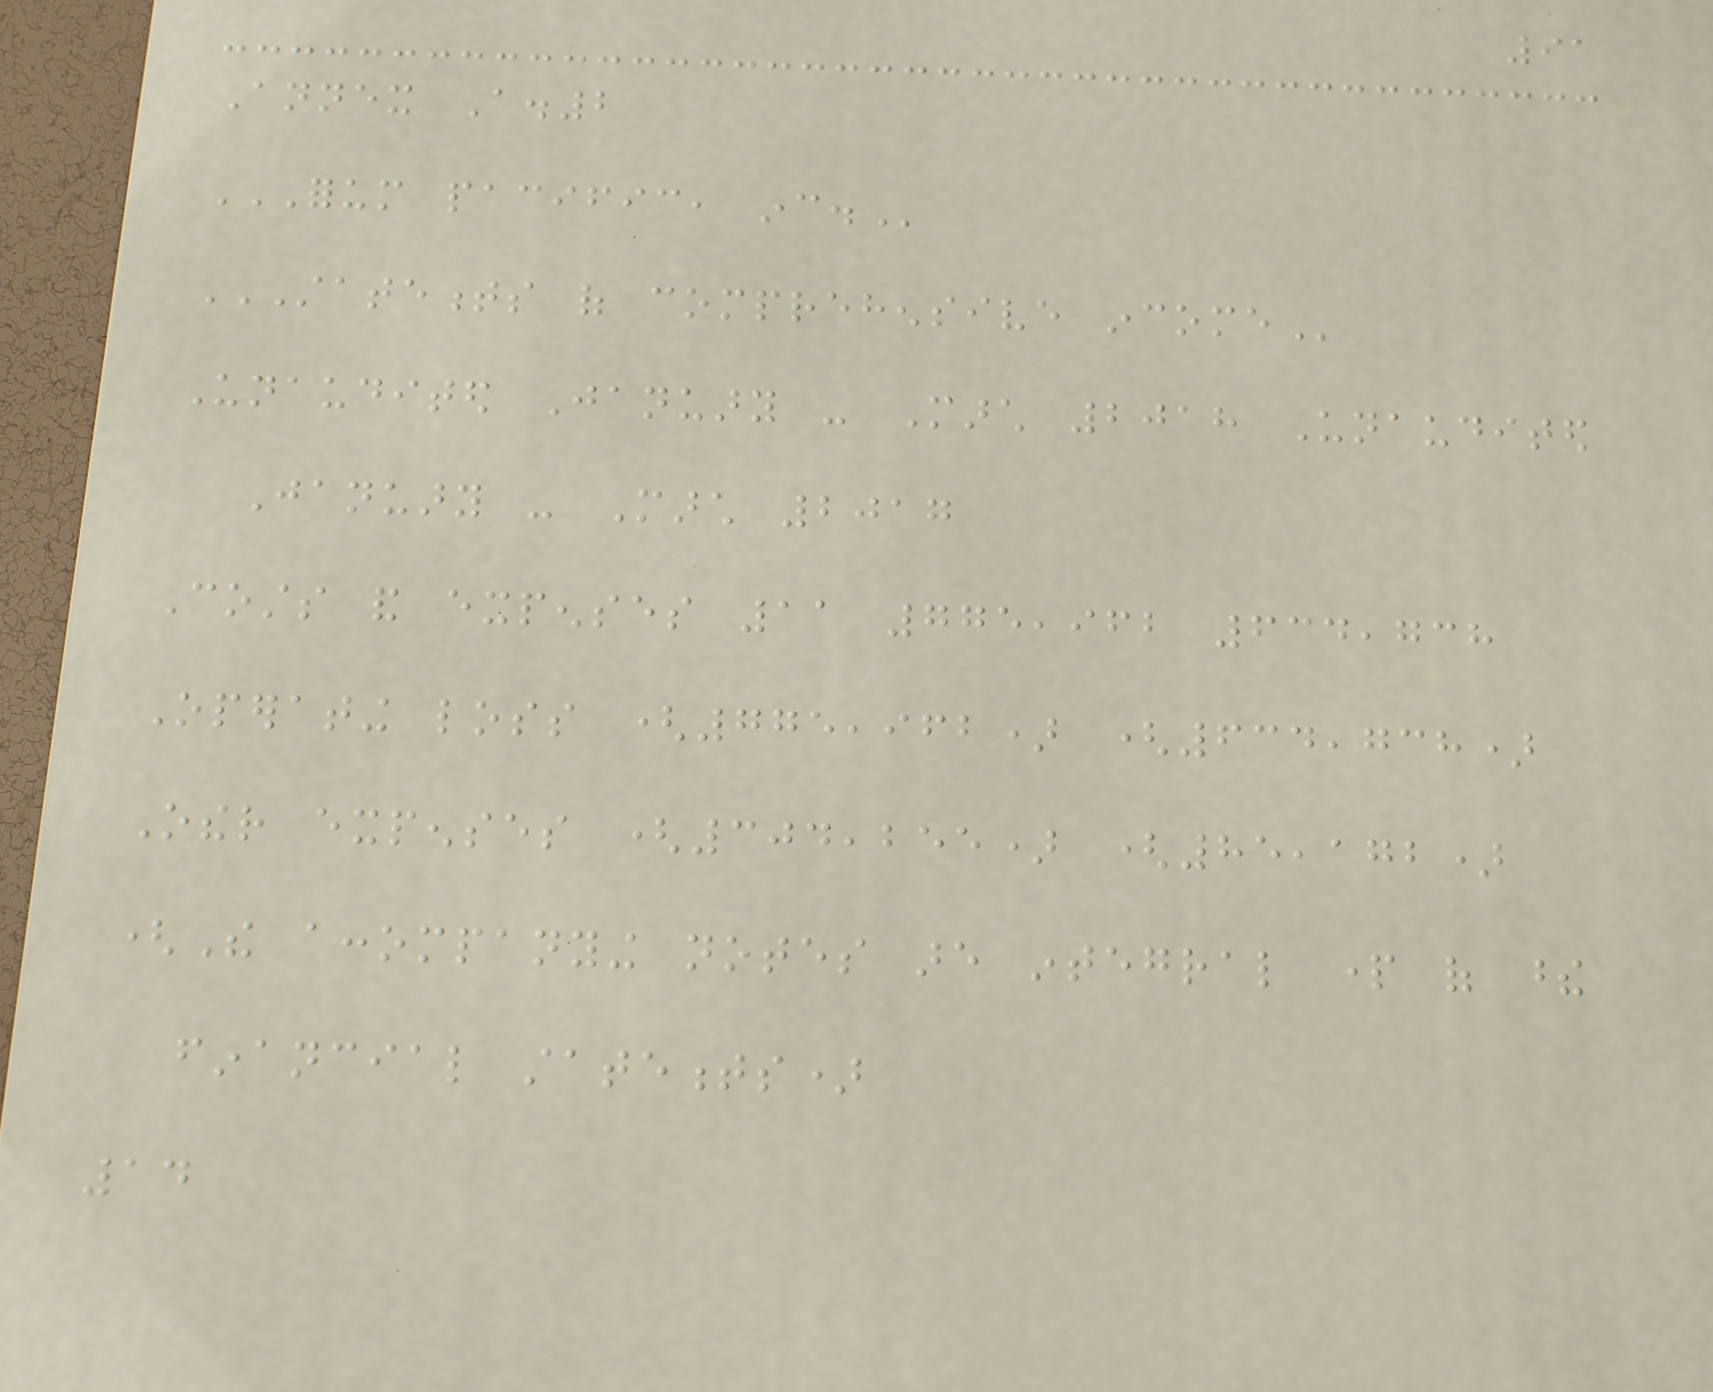91
Annex A.2
FORUM PACIFIC, INC.
STATEMENTS OF COMPREHENSIVE INCOME
Unaudited January - March 2018 Unaudited
January - March 2017
Costs and expenses 11 775,962 634,738
Operating loss (775,962) (634,738)
Other expenses (304,255) (85,172)
(The accompanying notes are integral part of these
financial statements)
14
